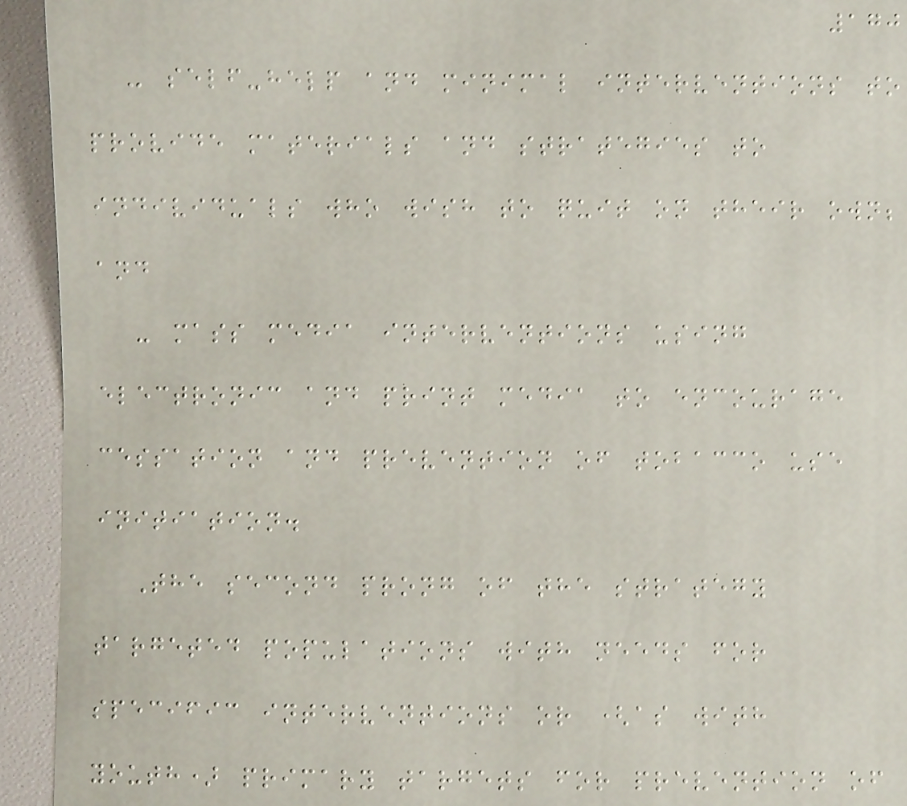170
- self-help and minimal interventions to
provide materials and strategies to
individuals who wish to quit on their own;
and
- mass media interventions using
electronic and print media to encourage
cessation and prevention of tobacco use
initiation.
The second prong of the strategy
targeted populations with needs for
specific interventions or (as with
youth) primary targets for prevention of
